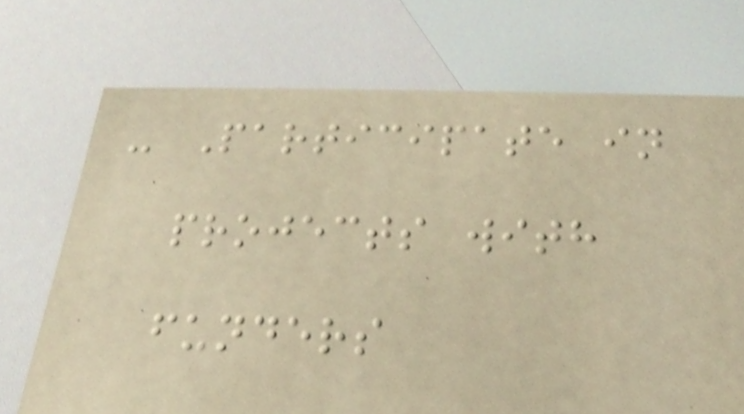- Participate in
projects with
funders
